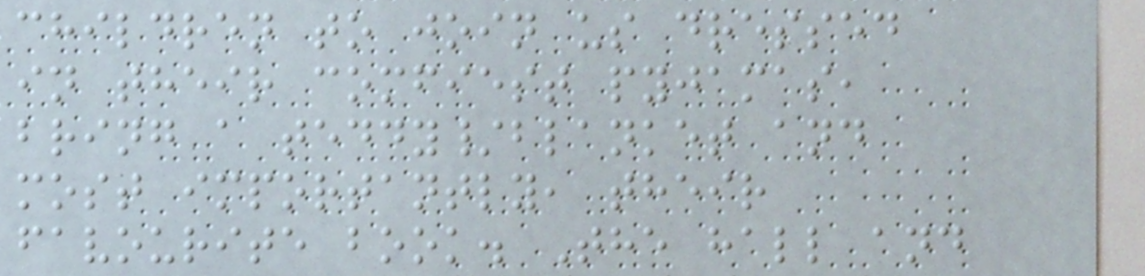children to join us dressed
in their comfiest pyjamas,
bring a teddy/blanket and
most importantly, their
favourite book. The hall and
